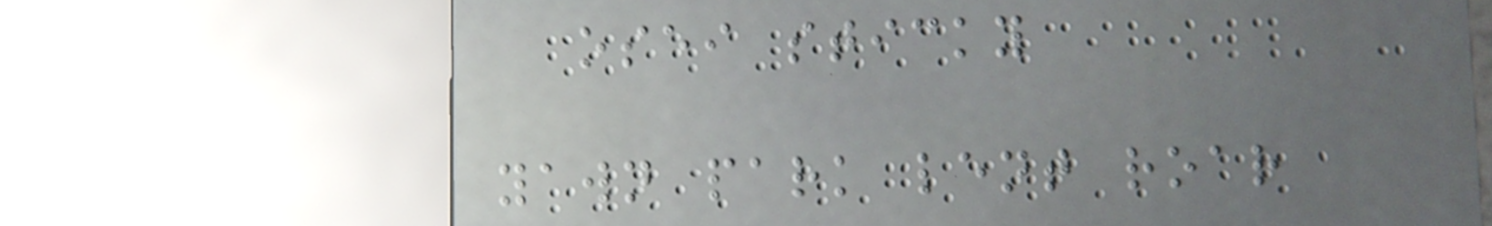osei sticky
yawn park lent roar
